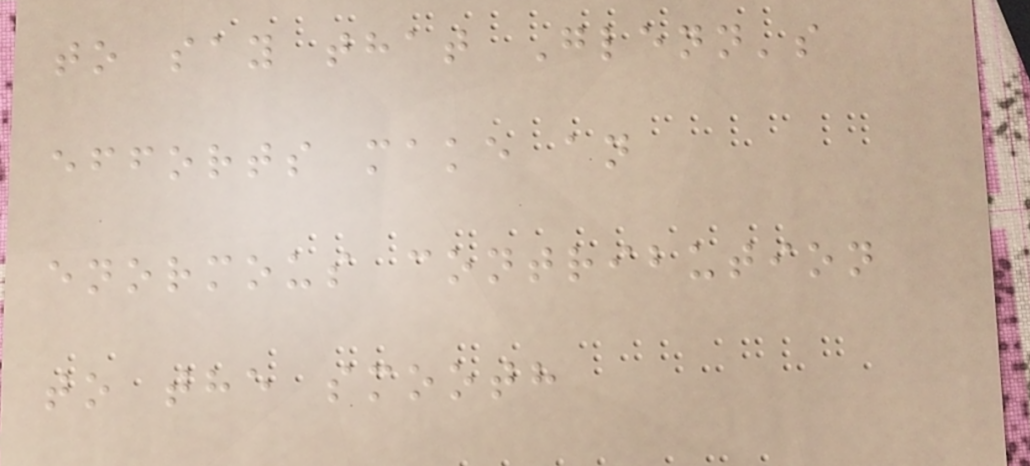to say that Glenn's
efforts make an
enormous contribution
to the smooth
